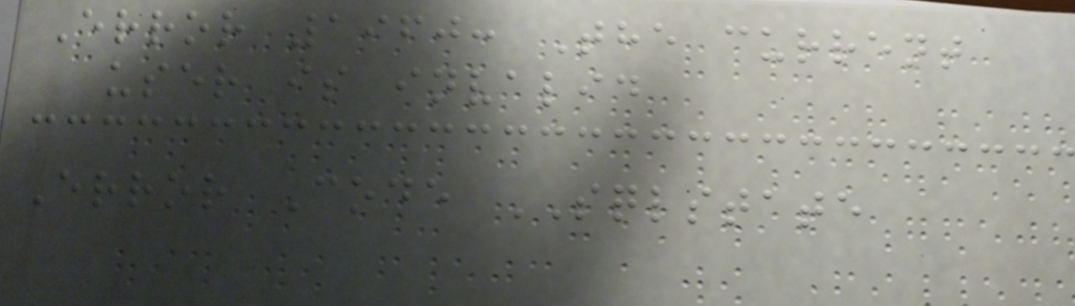Error 1960: The current
user is invalid
Error Code SQLSTATE
